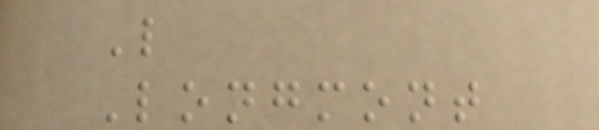L
Longmont
